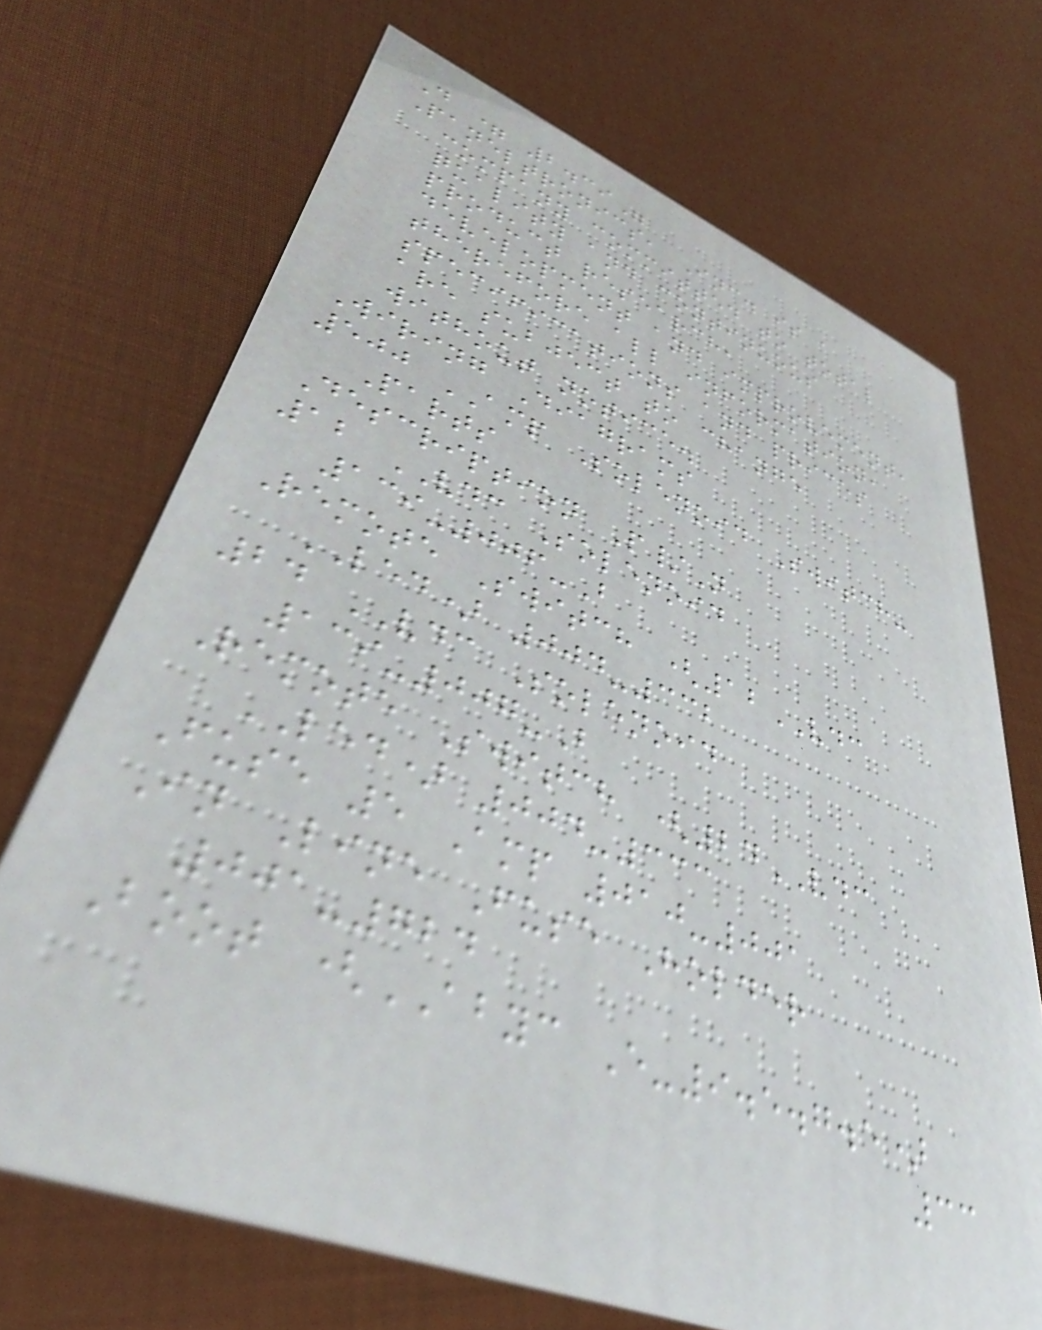D = 2.39"
Paneltronics, Inc. is a
company committed to total
quality and continuous
product research,
development and improvement,
therefore all information,
specifications and prices
are subject to change
without notice.
Wiring Diagrams
500 AMP Solenoid Switch-
Parts
Description P/N
12 VDC Solenoid
139-006-B
Remote Switch (12VDC
LED) 004-332
24 VDC Solenoid
139-007-B
Remote Switch (24VDC
LED) 004-333
Fuse 5 Amp 010-001
In Line Fuse Holder
001-724
Boot (ABYC E-9.5.7.5)
33
